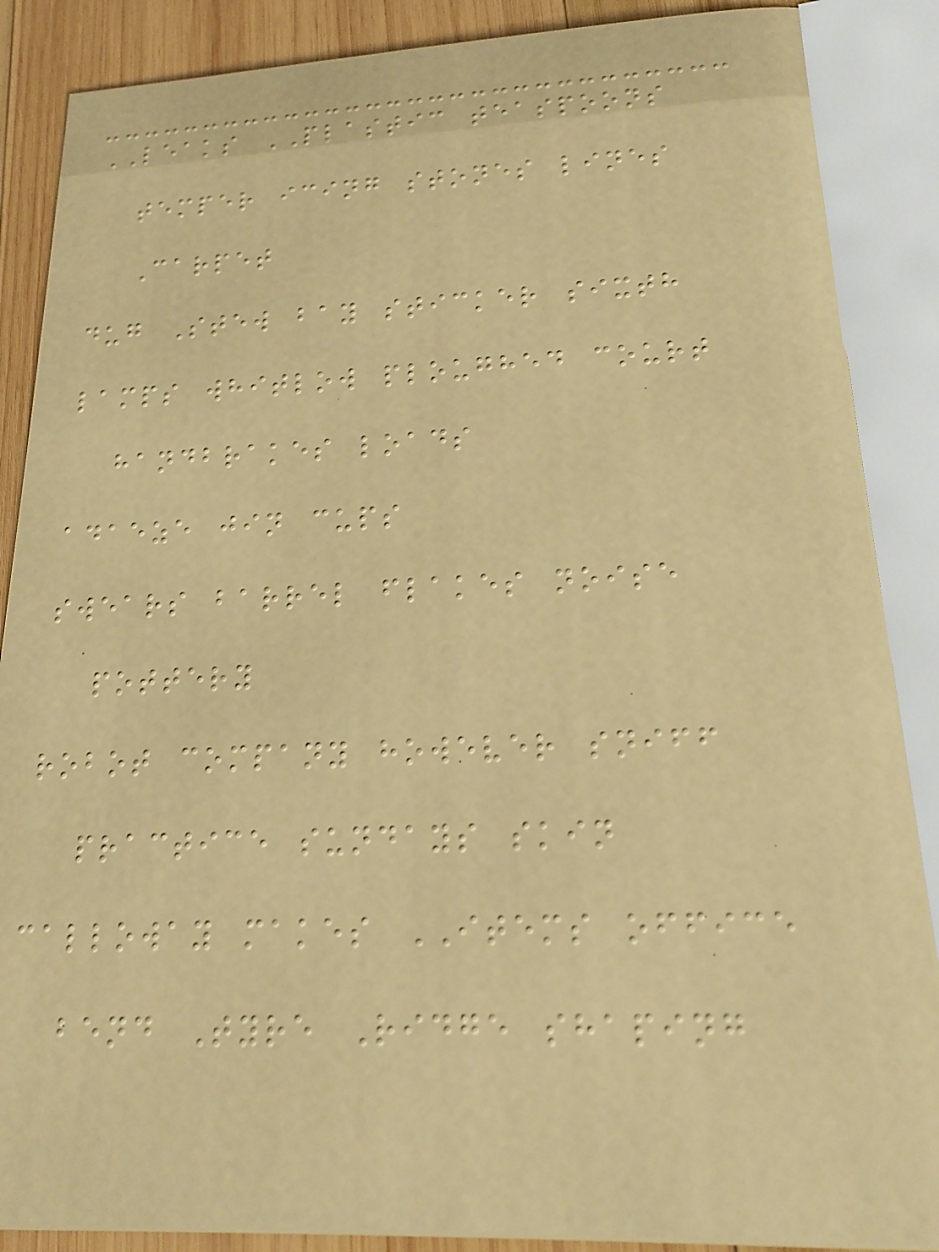LEAKS PLASTIC teaspoons
temper icing stones lines
Carpet
dug Stew bay sticker sixth
lamps whitlow ploughed court
handbrakes loads
adaeze jin cups
swears barrel flakes noise
pottery
robot company however sniff
practice sundays skin
calloway makes ITEMS office
bend Tyre Ridge shaping
